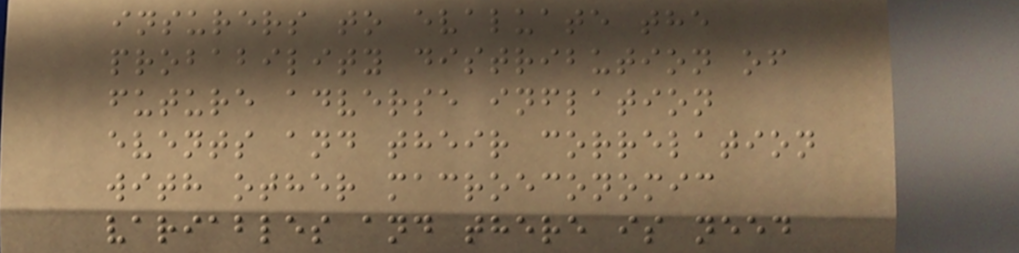insurers to evaluate the
probability distribution of
future adverse inflation
events and their correlation
with other macroeconomic
variables and there is need
